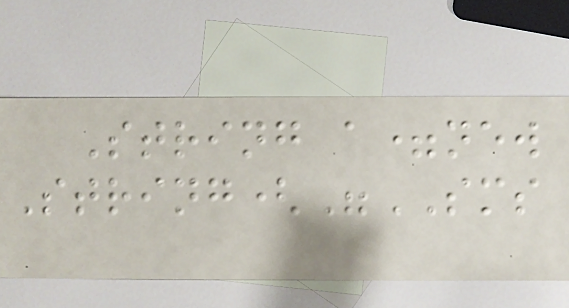String a=new
String("SMS
